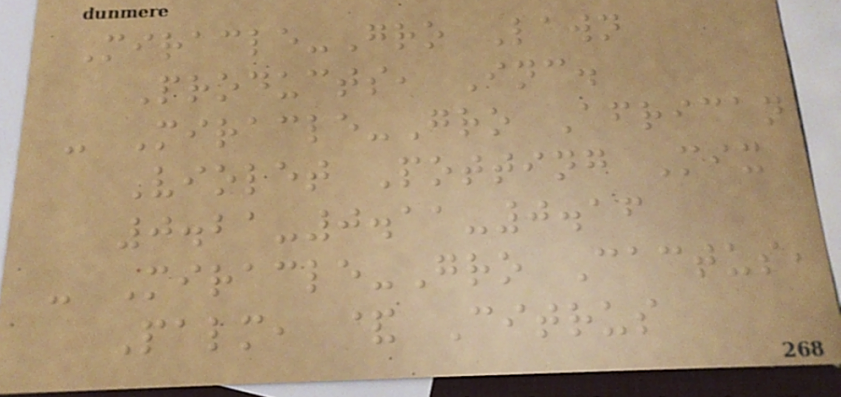Miracle-Gro Lawn
Products, Inc.
- Miracle-Gro African
Violet Potting Mix
0.21-0.11-0.16
- Miracle-Gro Cactus,
Palm, & Citrus
